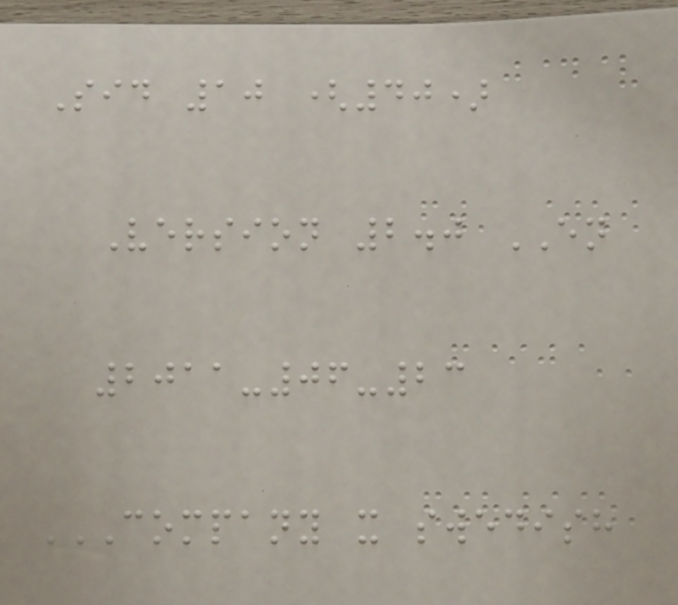Sid 10 (40)
Version 2.0 EN
2011-06-23
COMPANY X SWEDISH
